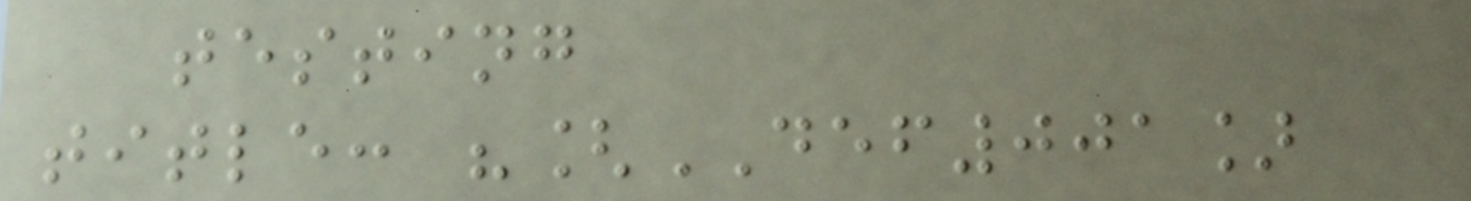testing
title: "[DEF001]
